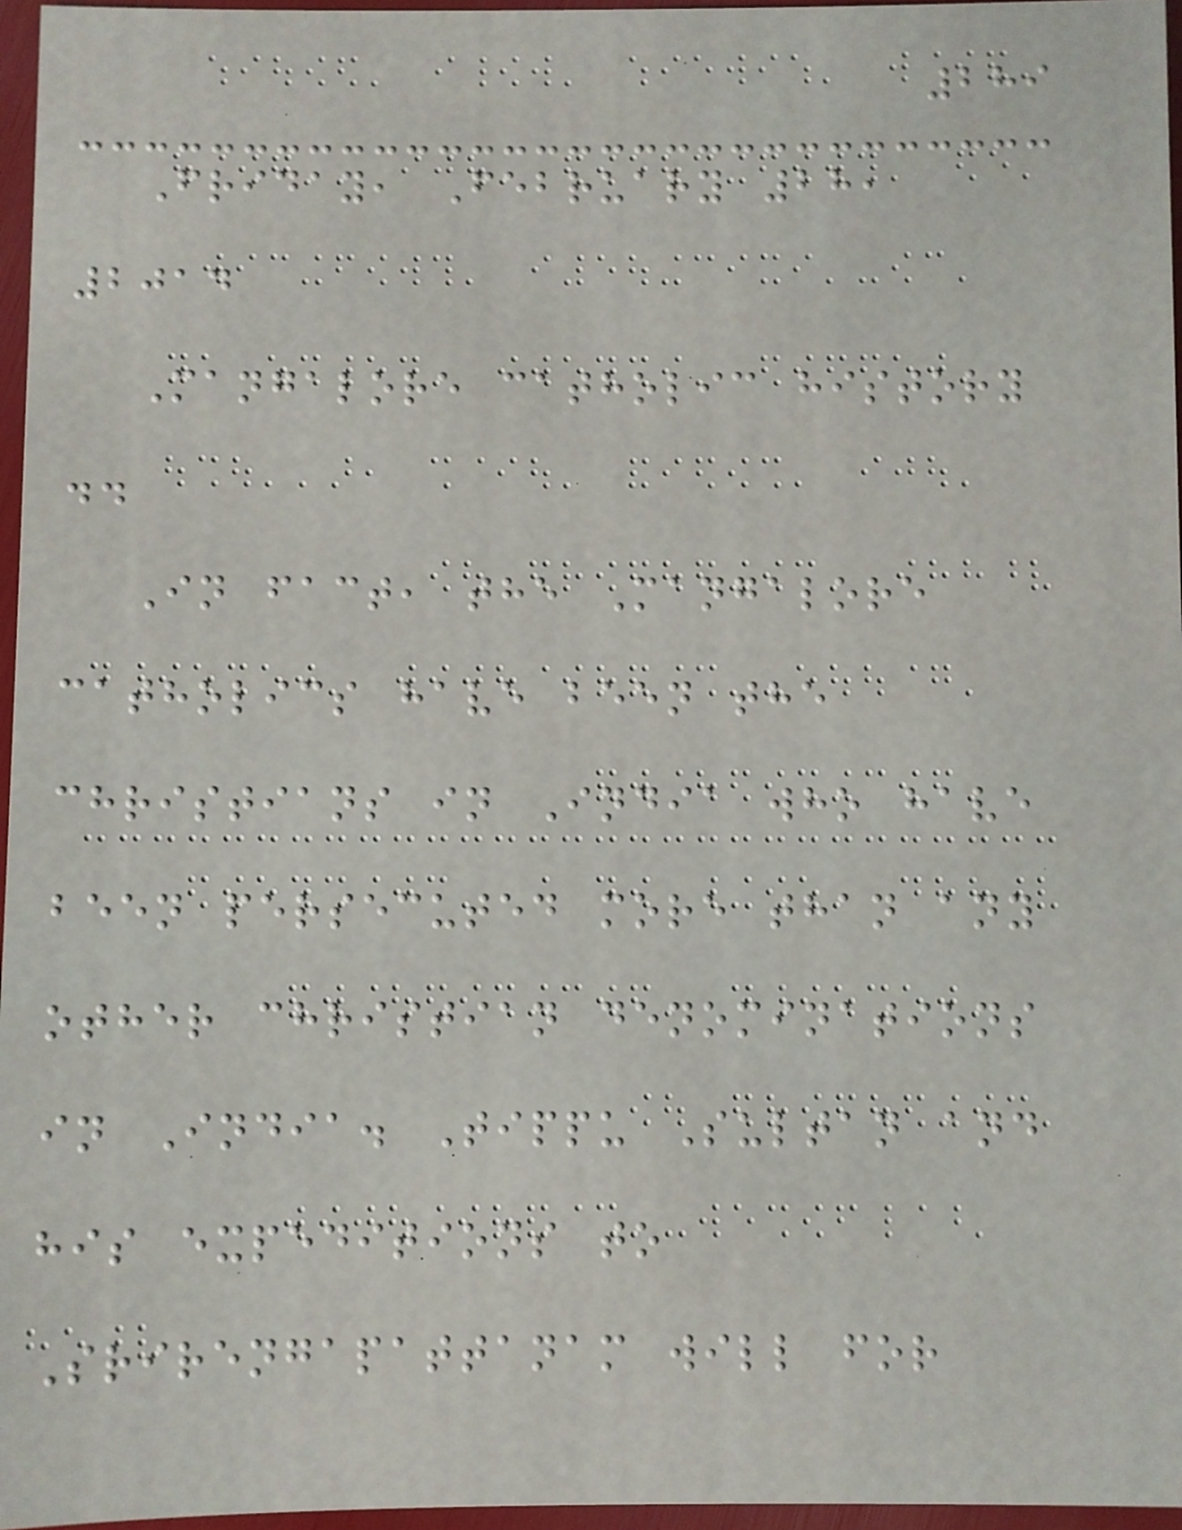289
Friday, February 28,
2014
Mangalore catholic history
..
In fact, the Mangalore
catholics have been the
christians in India who have
been persecuted more than any
other christian denominations
in India. Tippu Sultan and
his expeditions to
Srirengapattanam will for
